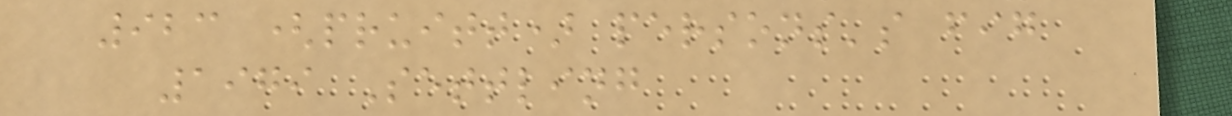923 (pruitt) persons's fig
1979 Settling
